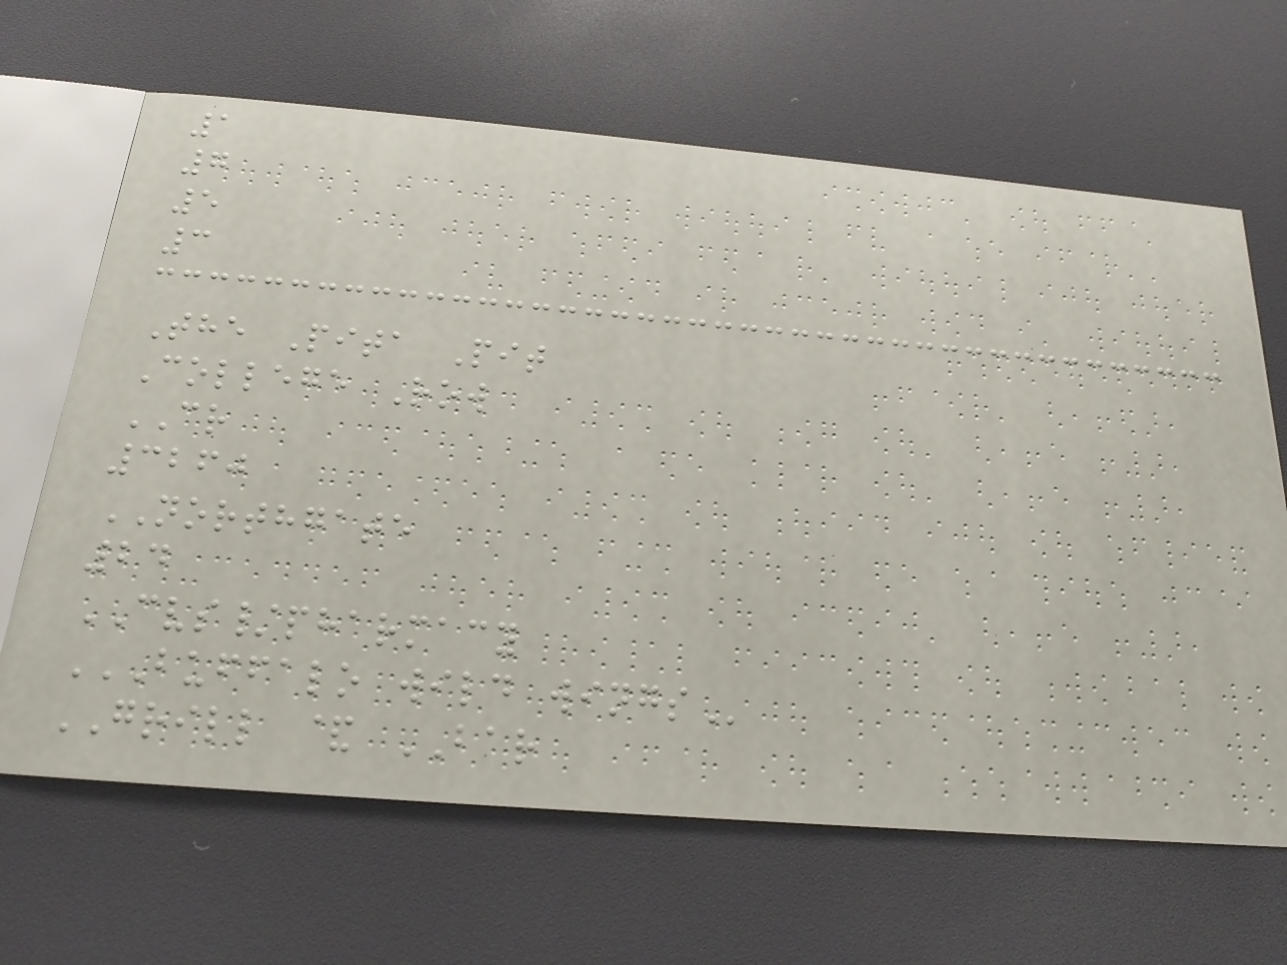1
7
5
3
The Pita Pit
College Row
CR
3260
NORTHGATE
24
CVS/pharmacy
BUFFALO WILD WINGS
GRILL & BAR
